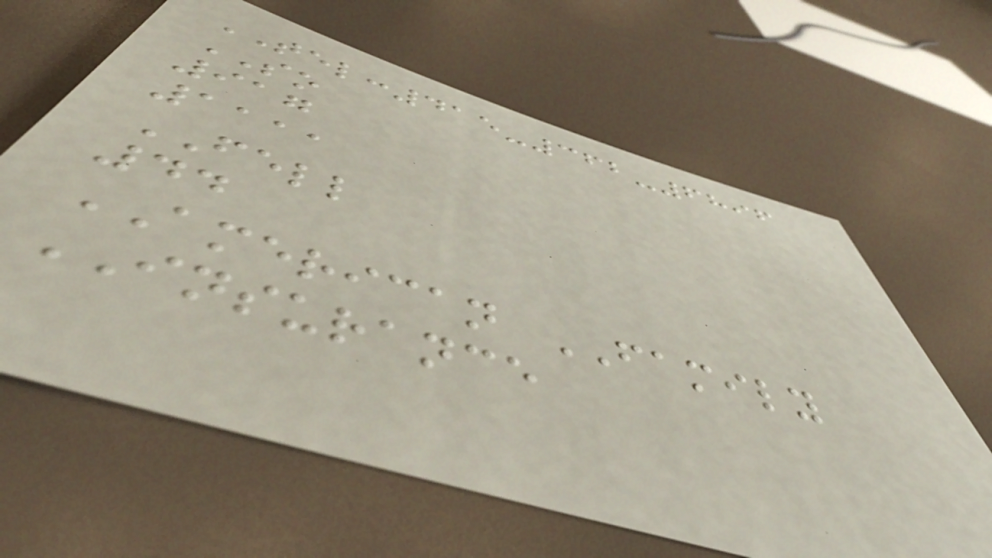TEL:415-362-6896
SO
917
1111
FELL
44
AMERICAN FAMILY
INSURANCE
